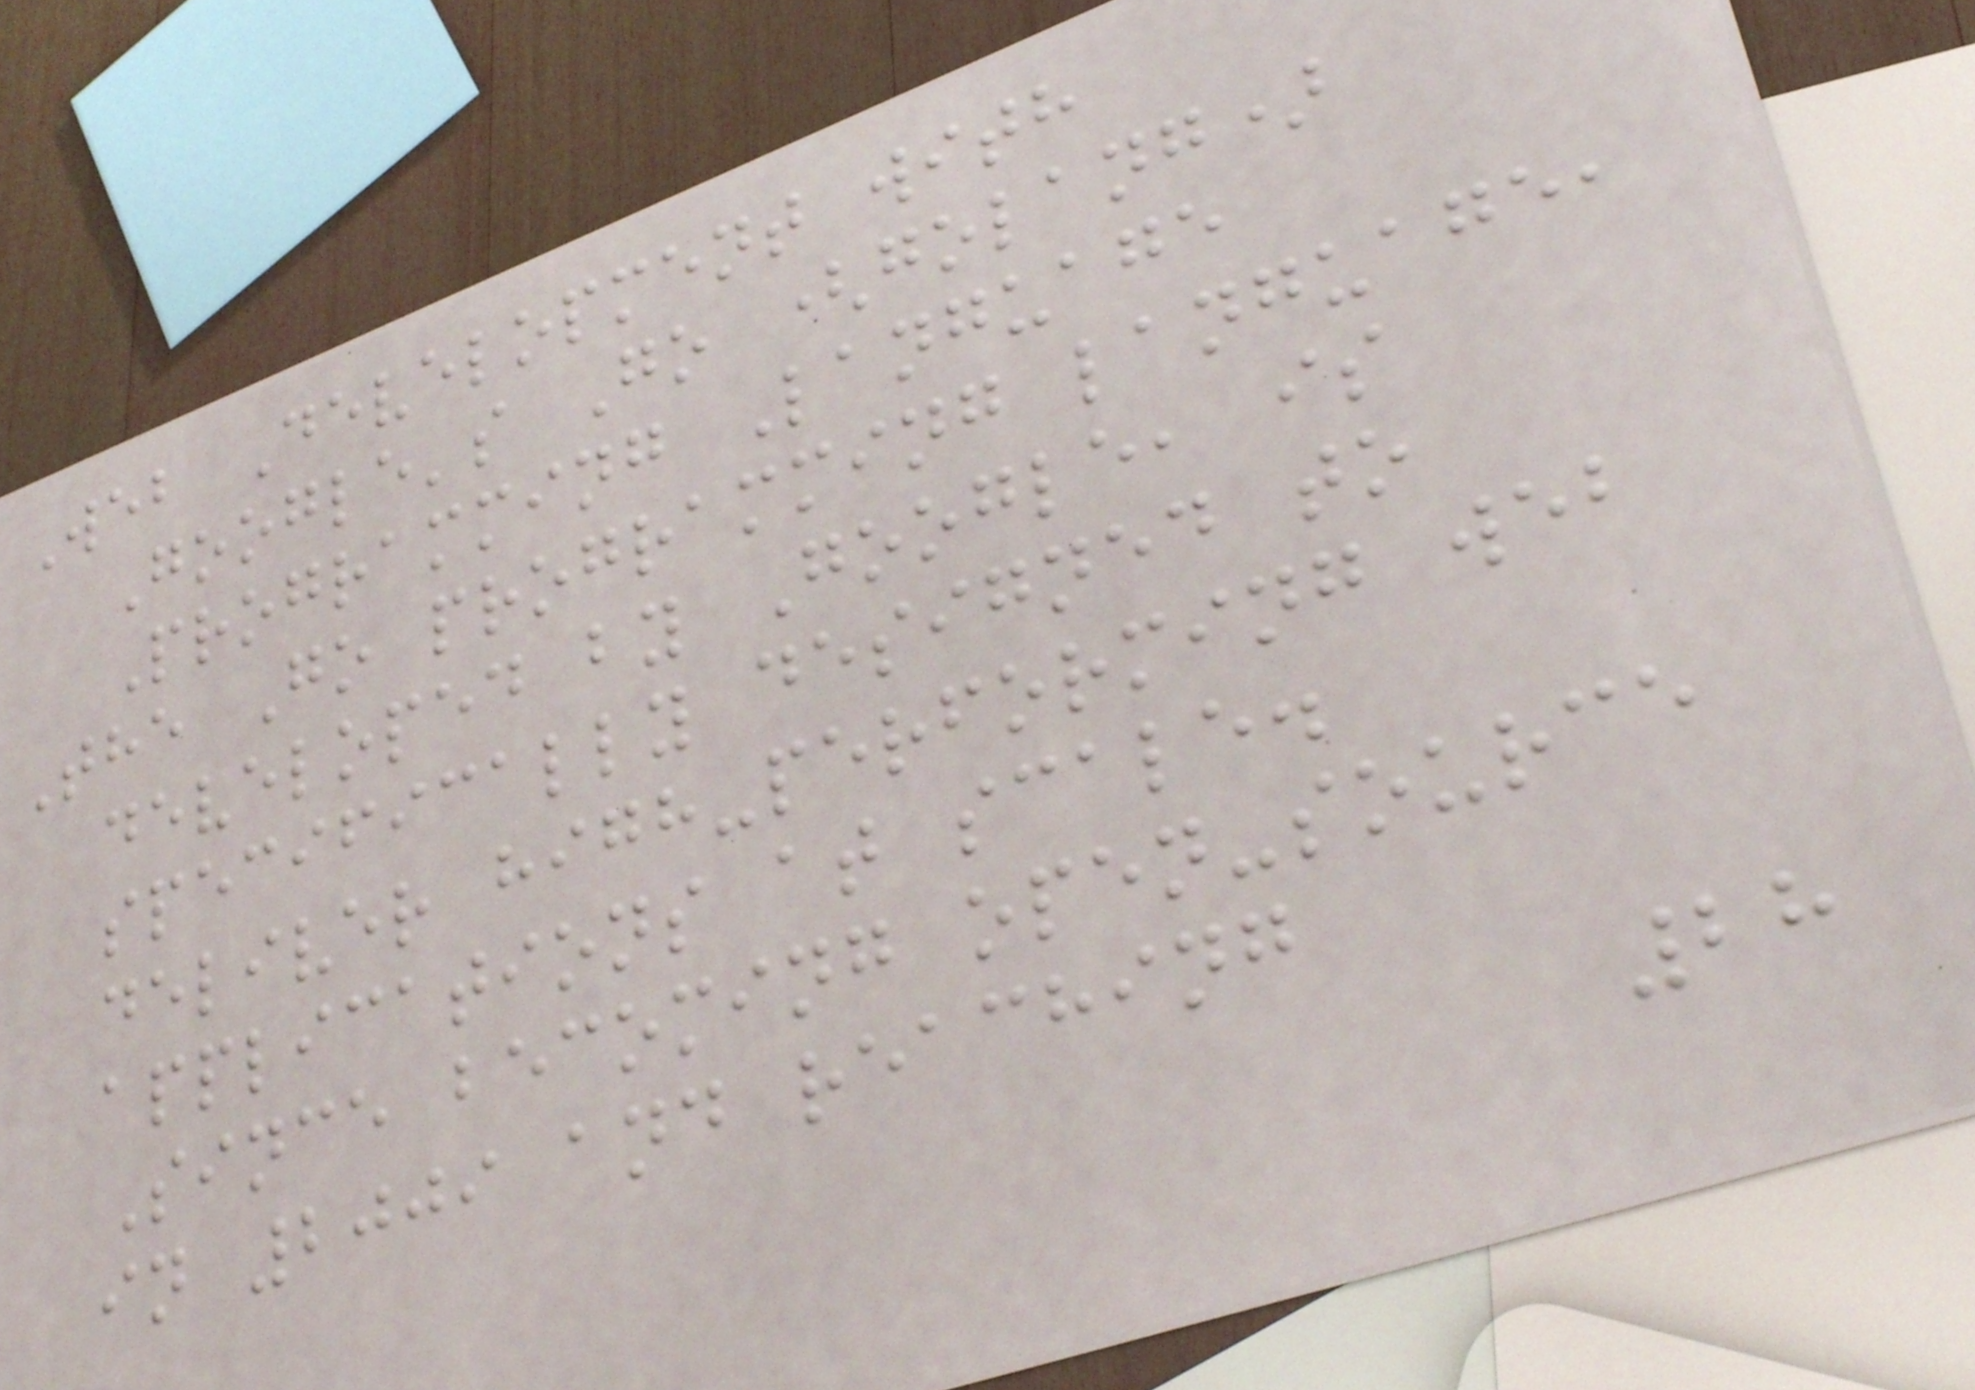Web Development with
Google's Go (golang)
Programming Language
The Go programming language,
developed by Google, is
specifically designed to
deliver high-performing web
applications at scale.
Since becoming open-source
in 2009 and reaching
28
